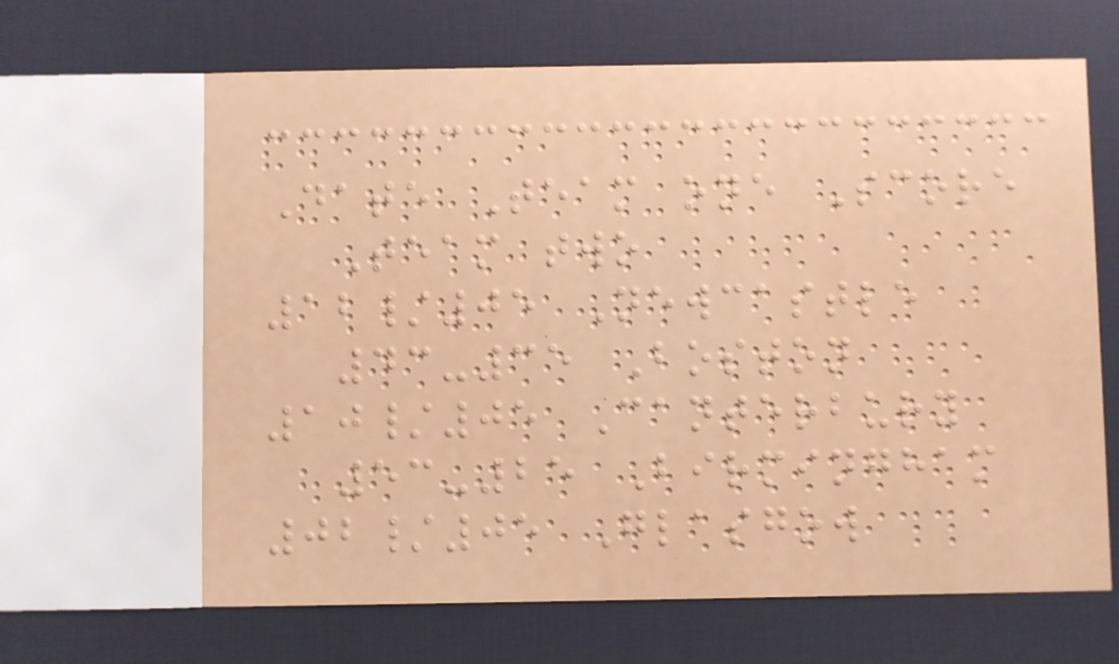Date Team one Score
Team two
12/05 Newcastle
43-35 Boston
10/05 Canterbury
53-25 Birmingham
02/05 Glasgow
